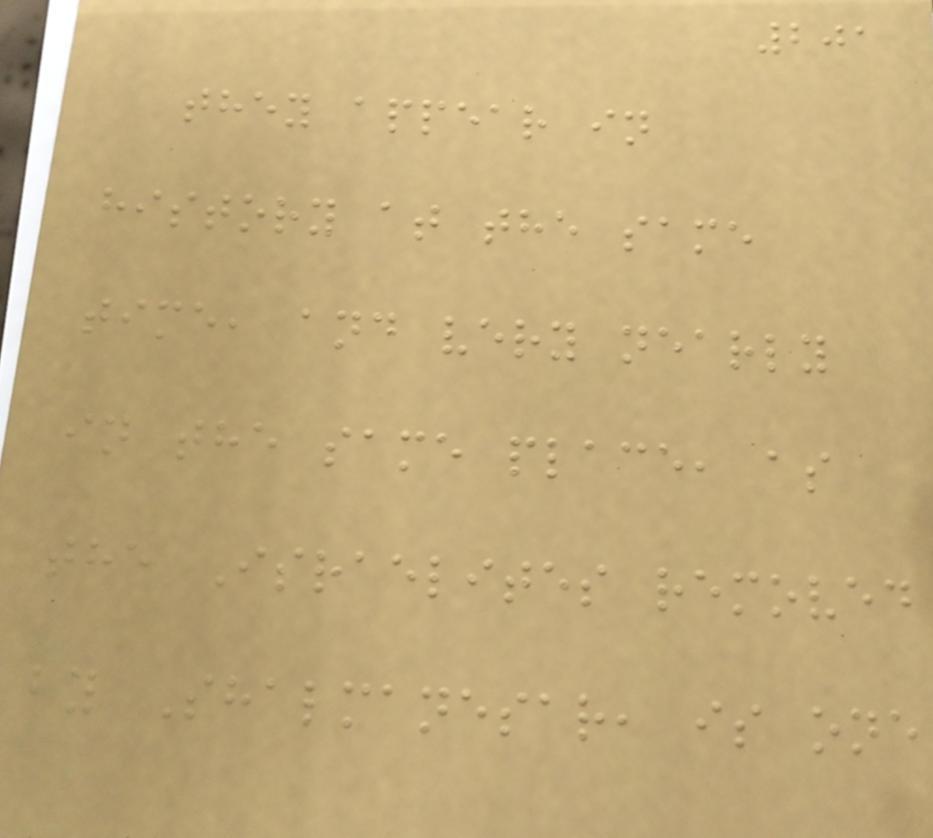201
they appear in
history at the same
time, and very nearly
in the same place, as
the Israelites removed
by Shalmanesar, is one
